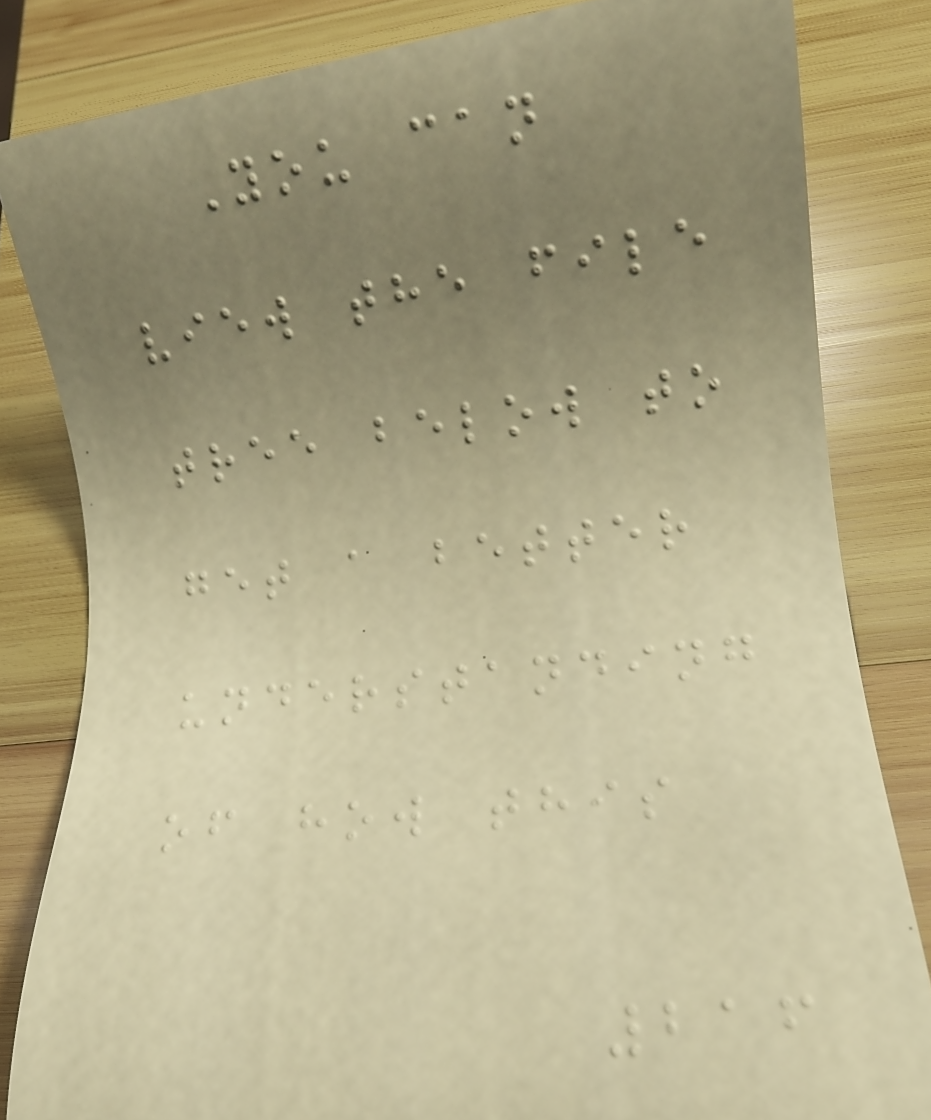You can
view the file
tree below to
get a better
understanding
of how this
216
